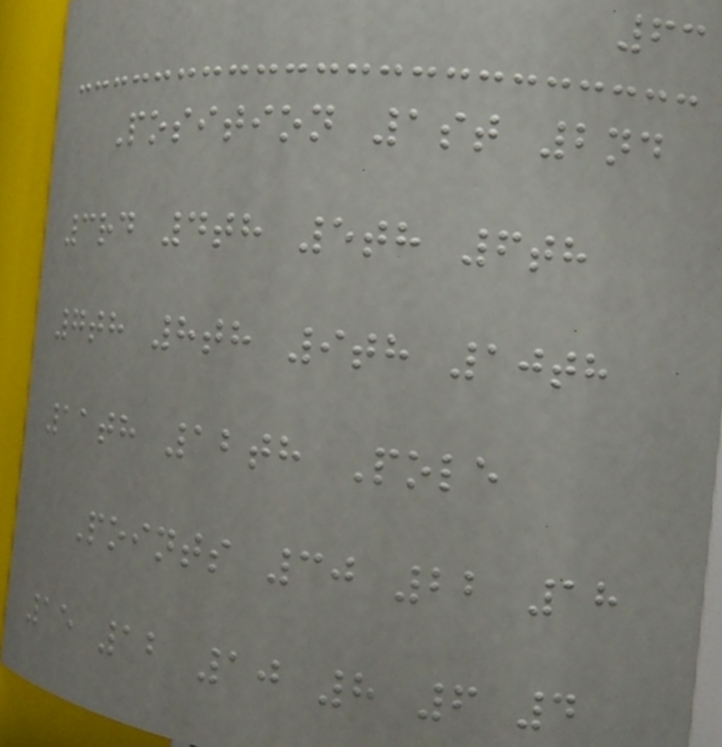63
Position 1st 2nd
3rd 4th 5th 6th
7th 8th 9th 10th
11th 12th Pole
Points 30 22 18
15 12 10 8 6 4
